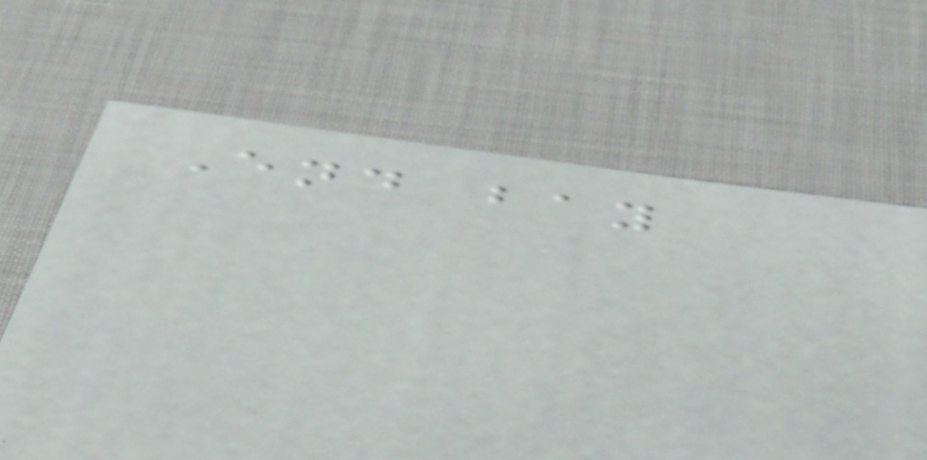End bay
